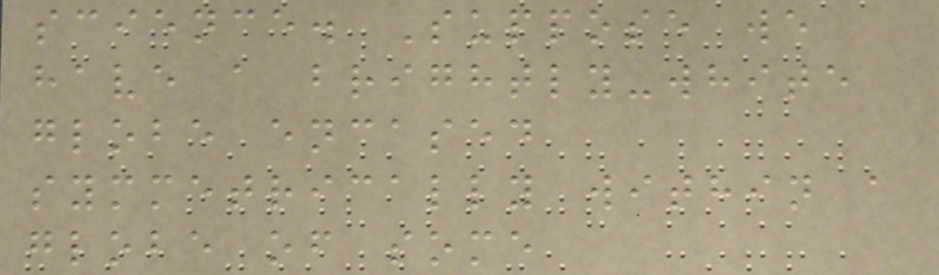science. Suppose we
have a brightly-white
globe encased
symmetrically within a
globe of some
